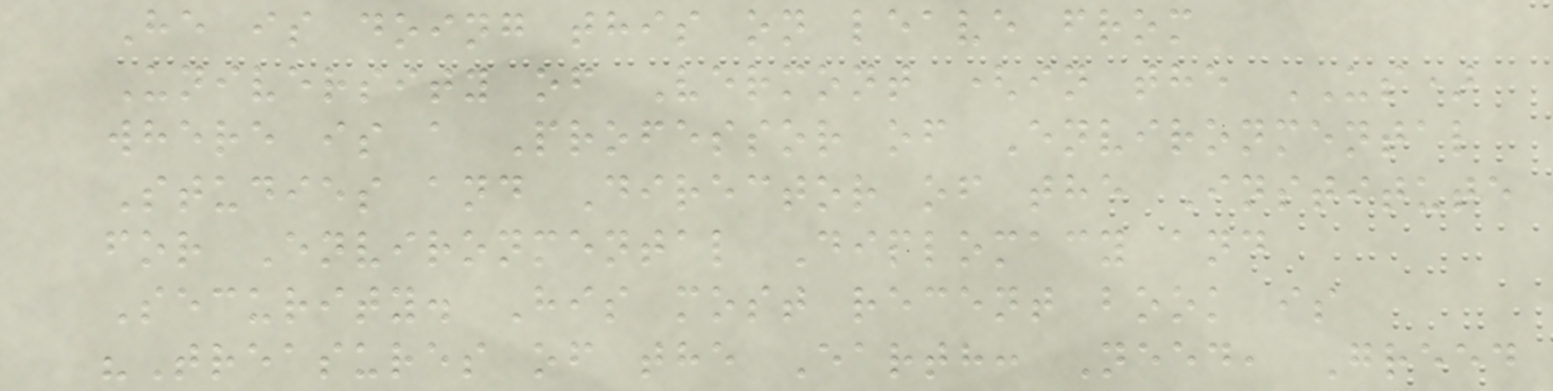He is doing this on leave from
University of Vermont (in the US)
where is a Professor of Environmental
Studies and Director of the Institute
for Environmental Diplomacy and
Security. His most recent book is
"Treasures of the Earth: Need, Greed
